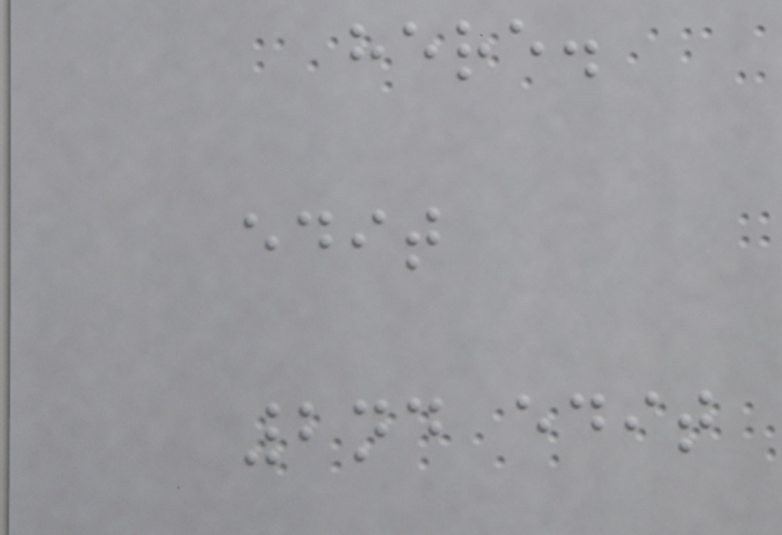here.
edit
2nd edit
